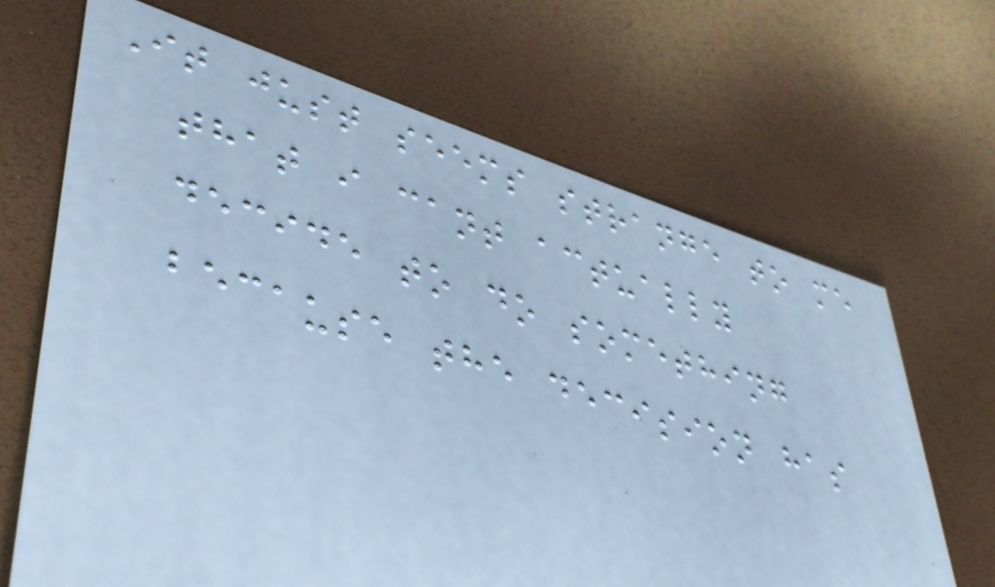It just seems strange to me
that i cant actually
decide to do something
because the decision has
